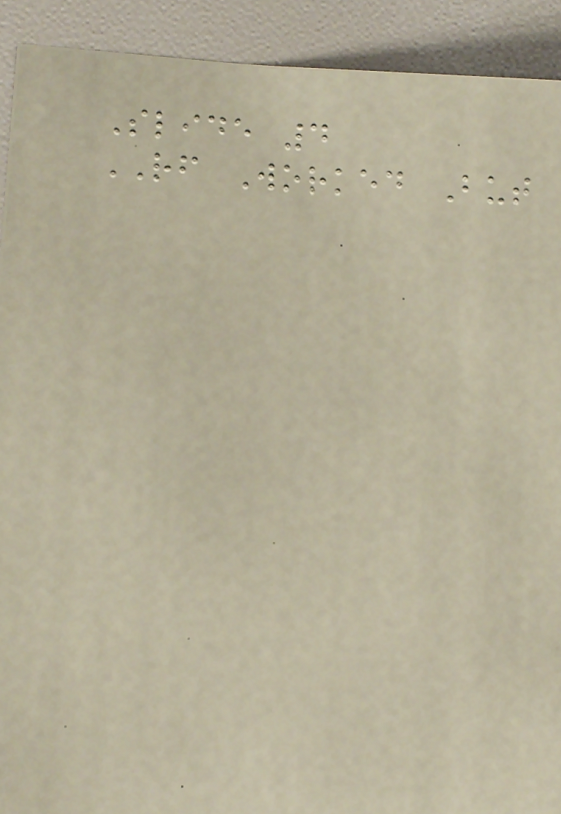Slide 4
RF Worked But
